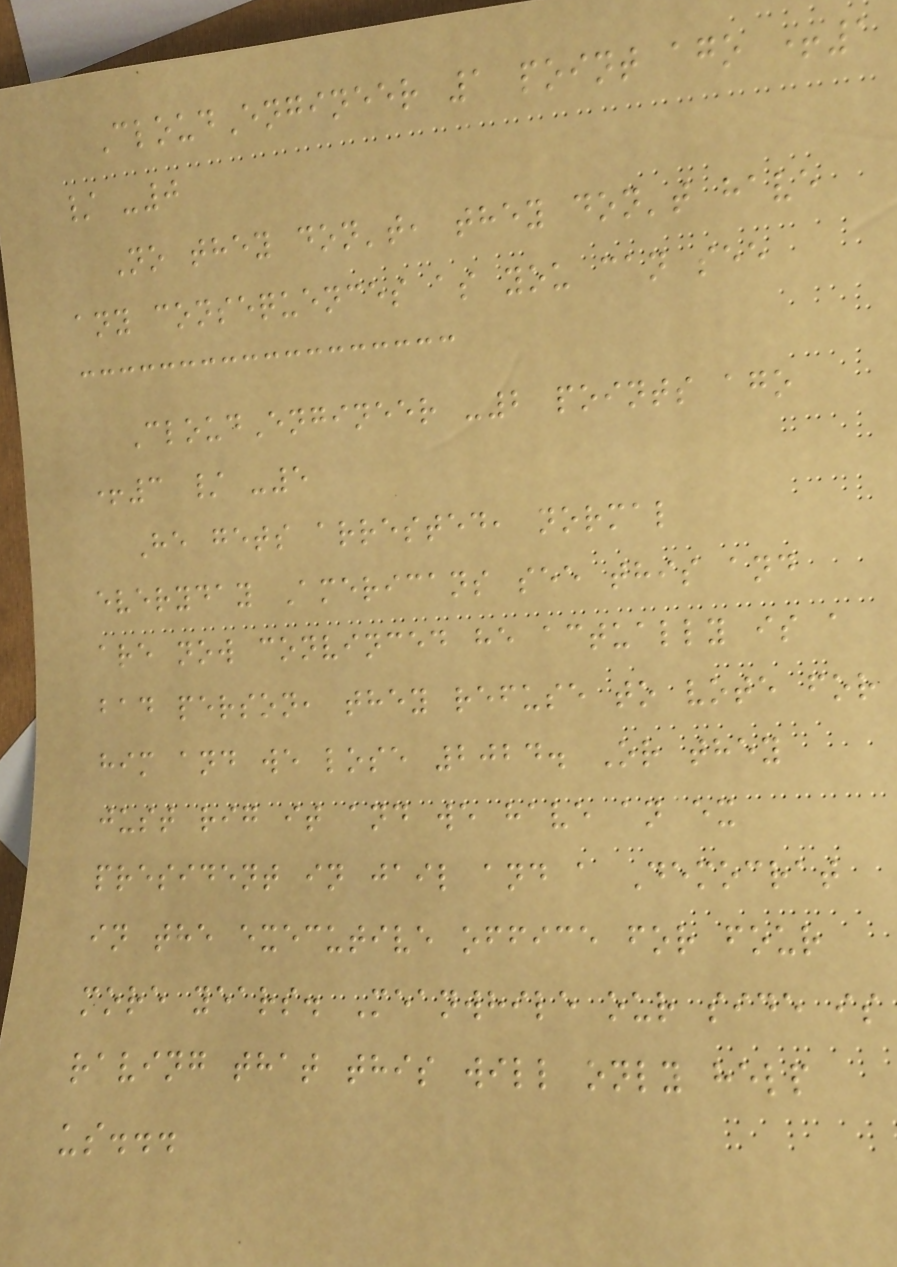CloudEngineer 1 point ago +1
/ -0
No they don't, they don't have
any consequences as you can see
CloudEngineer -2 points ago
+3 / -5
He gets arrested, normal
everyday Americans see this and
are now convinced he actually is a
bad person, they refuse to vote for
him and we lose 2024. Or they
just rig it and we have an ex
president in jail and a Democrat
in the executive office for four
more years. Meanwhile our side is
raving that this will only help
us...
